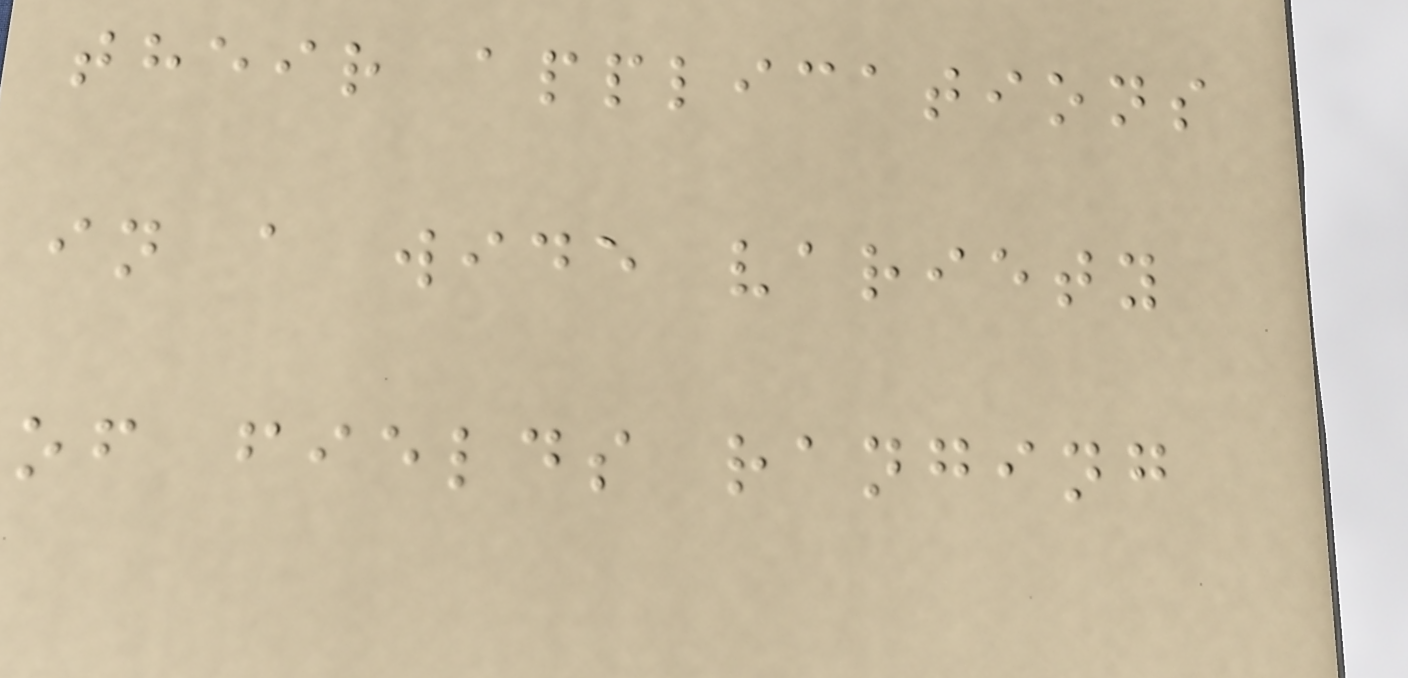their applications
in a wide variety
of fields ranging
